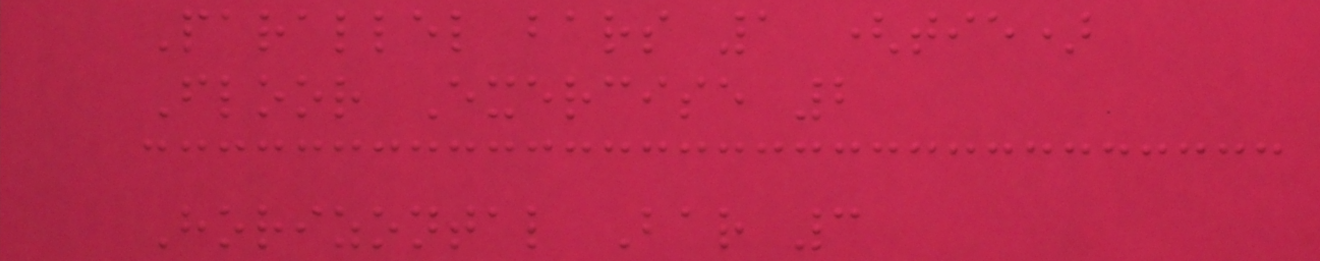Parallel bars 1 (tie)
Floor Exercise 2
Horizontal Bar 3
